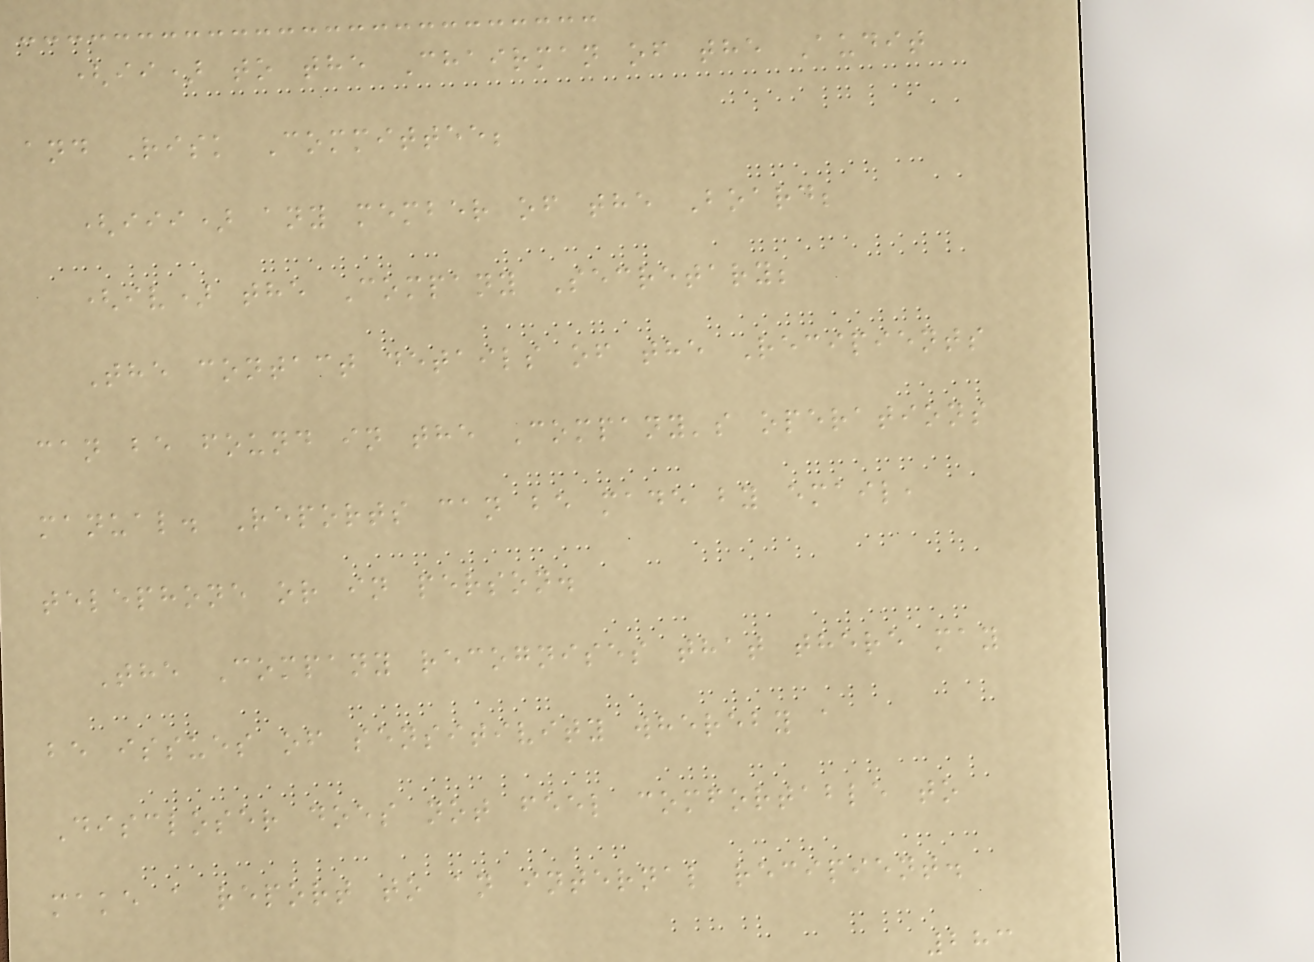(ii) to the Chairman of the Audit
and Risk Committee;
(iii) any member of the Board;
(iv) the Company Secretary;
The contact details of the Recipients
can be found in the Company's operations
manual. Reports can be made by email,
telephone or in person.
The Company recognises that there may
be issues of sensitivity whereby a
Discloser does not feel comfortable to
make a report to an internal recipient.
283
